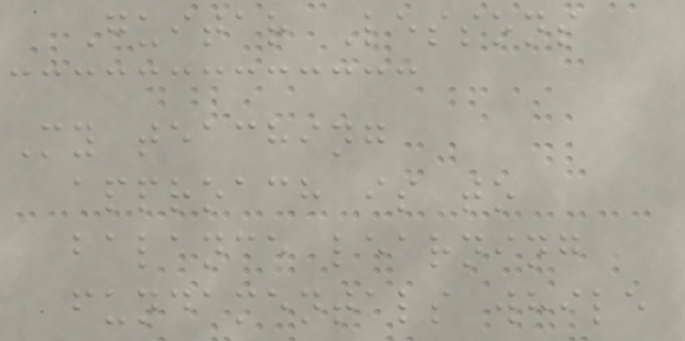Guitar Lessons
My teaching
approach is to
balance learning
fundamentals while
